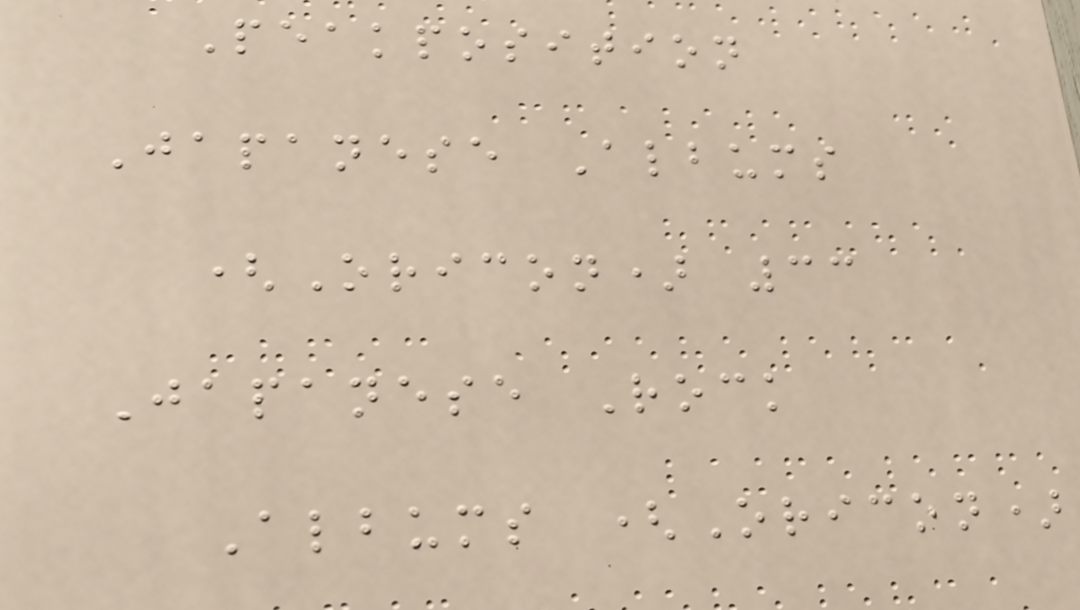Peakposition
Japanese Albums
(Oricon) 33
Japanese Rock
Albums (Oricon)
